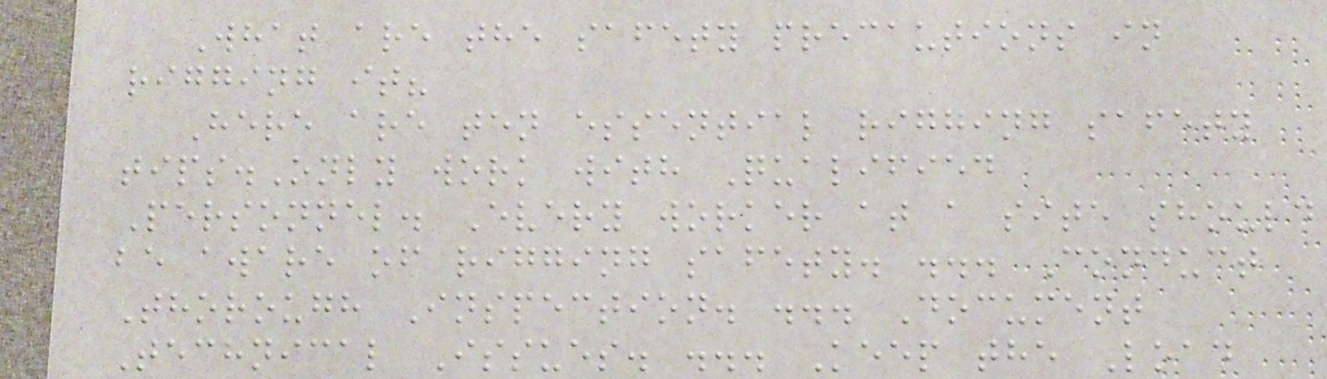What are the safety precautions in
rigging it?
Here are ten essential rigging safety
tips.Only work with Qualified
Personnel. Every worker at a site should
be aware of rigging safety. ... Conduct
Thorough Inspection. ... Document
Technical Issues. ... Keep the Load
